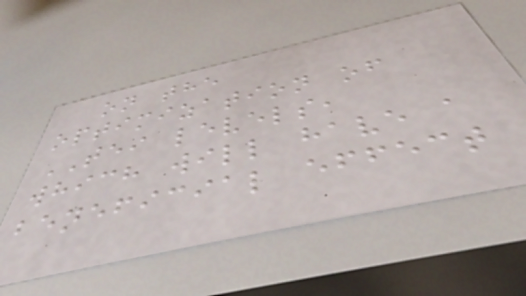on the
optimization of
TEI levels,
which will have a
beneficial effect
